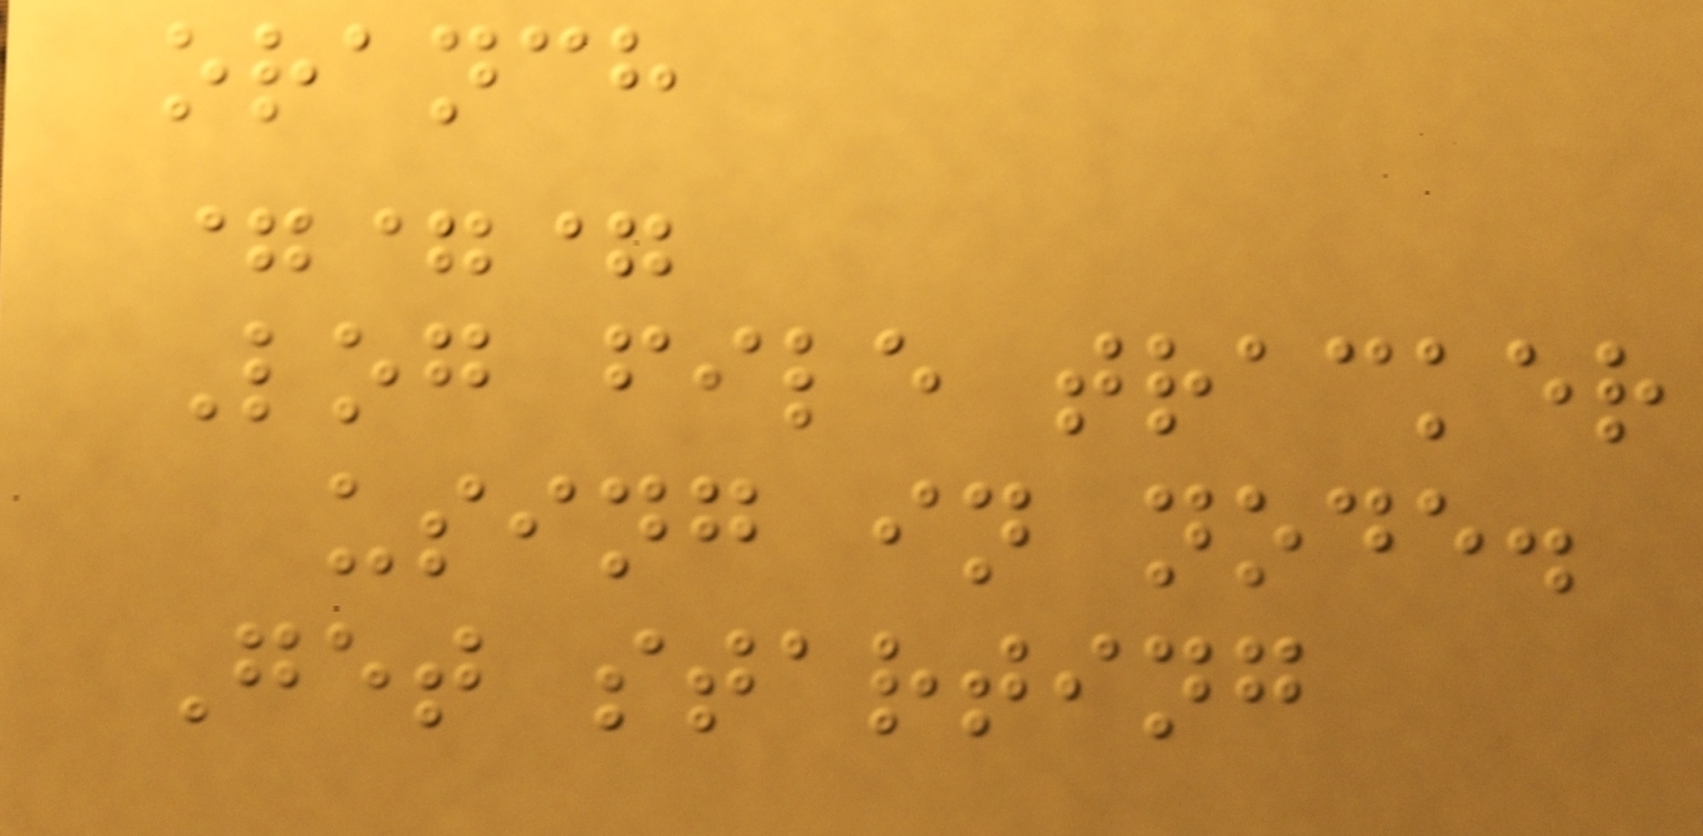oranch
===
Log file tracker
using in node.
Get starting
